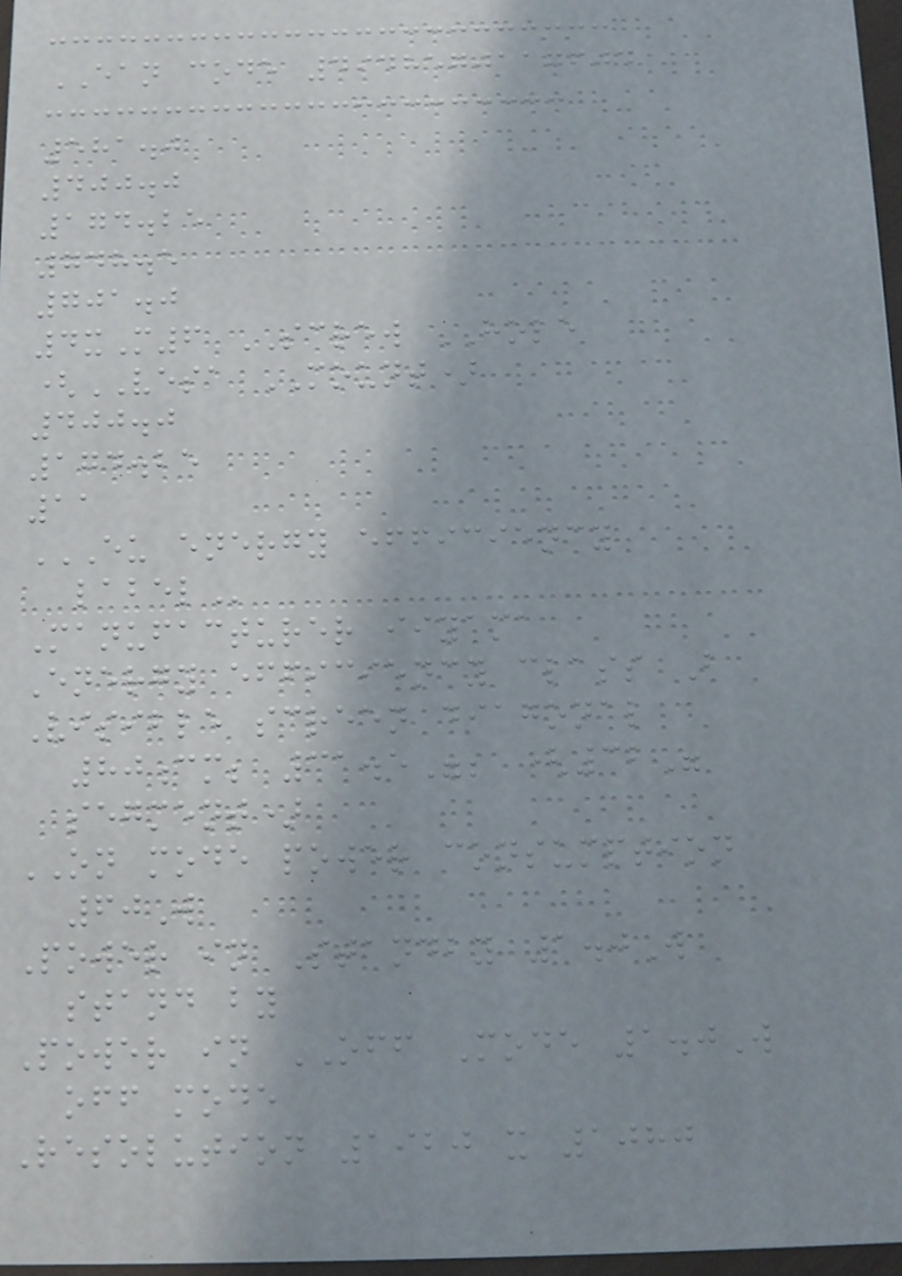EAN code 4948570117604
581.0
400.0
174.25
748.5
701.0
4xM6 SCREW HOLE
(VESA MOUNT)
400.0
174.25
11
EU ENERGY EFFICIENCY
LABEL
Manufacturer iiyama
Energy efficiency class B
Visible screen diagonal
80cm; 31.5"; (32"
segment)
ON mode power consumption
60W
Power in Standby 1.0W
stand by
Power in OFF Mode 1.0W
off mode
Resolution 1920 x 1080
